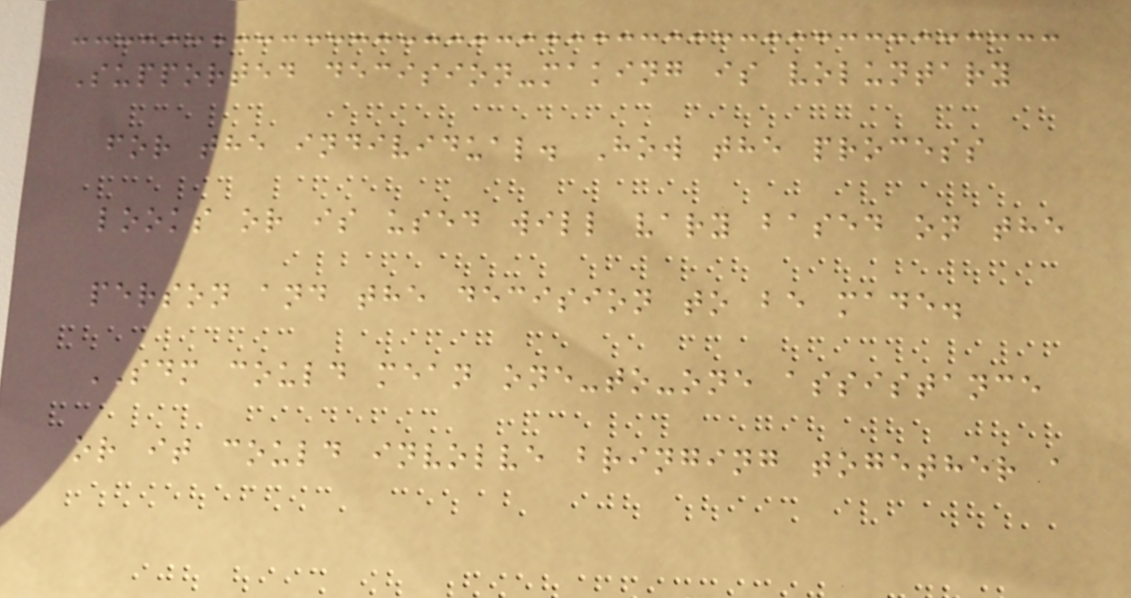Supported decision-making is voluntary
for the individual. How the process
looks or is used will vary based on the
person and the decision to be made.
SDM could mean one-to-one assistance
or it could involve bringing together a
